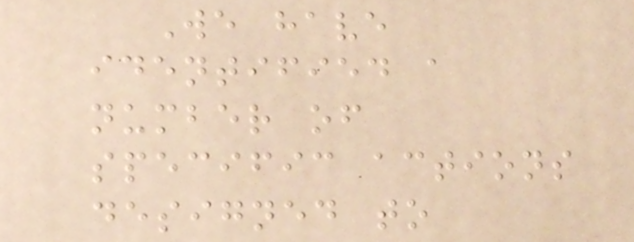We have
identified a
number of
specific actions
designed to
